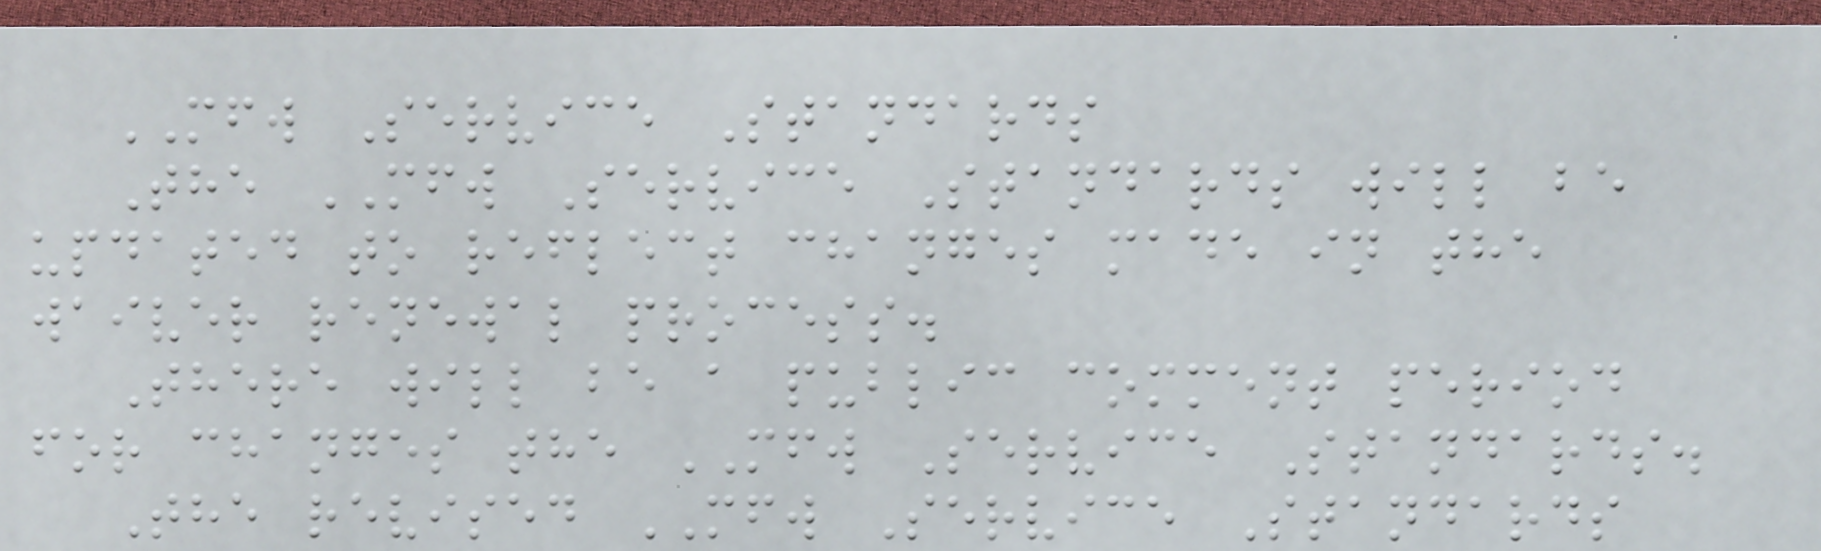MFW Service Standards
The MFW Service Standards will be
updated to reflect changes made in the
waiver renewal process.
There will be a public comment period
for changes the MFW Service Standards.
The revised MFW Service Standards
